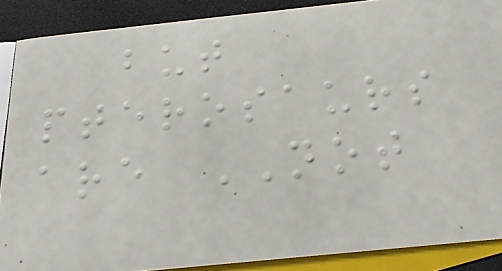but
pterosaurs
are NOT
